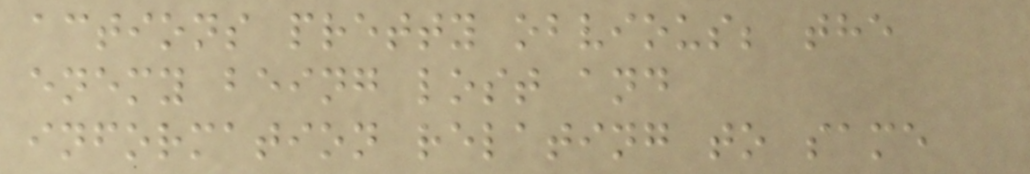actions pretty obvious; the
enemy being lost and
information relating to same
